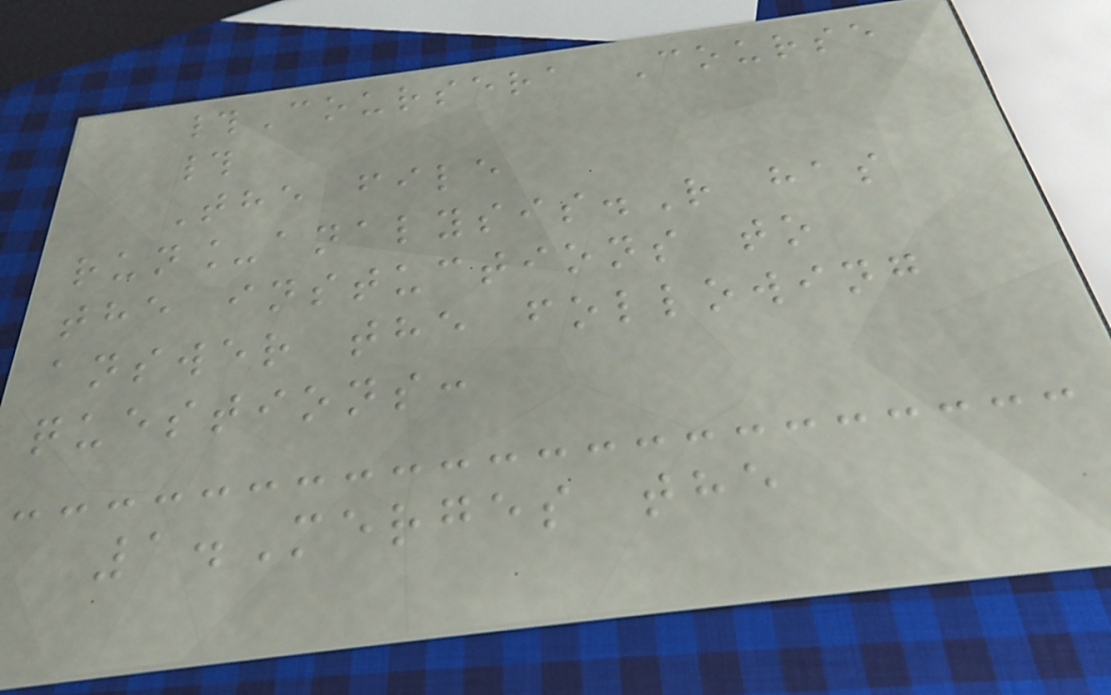#Coursera Course
#
The file
run_analysis.R has
the instuctions to
answer the following
questions:
1.Merges the
